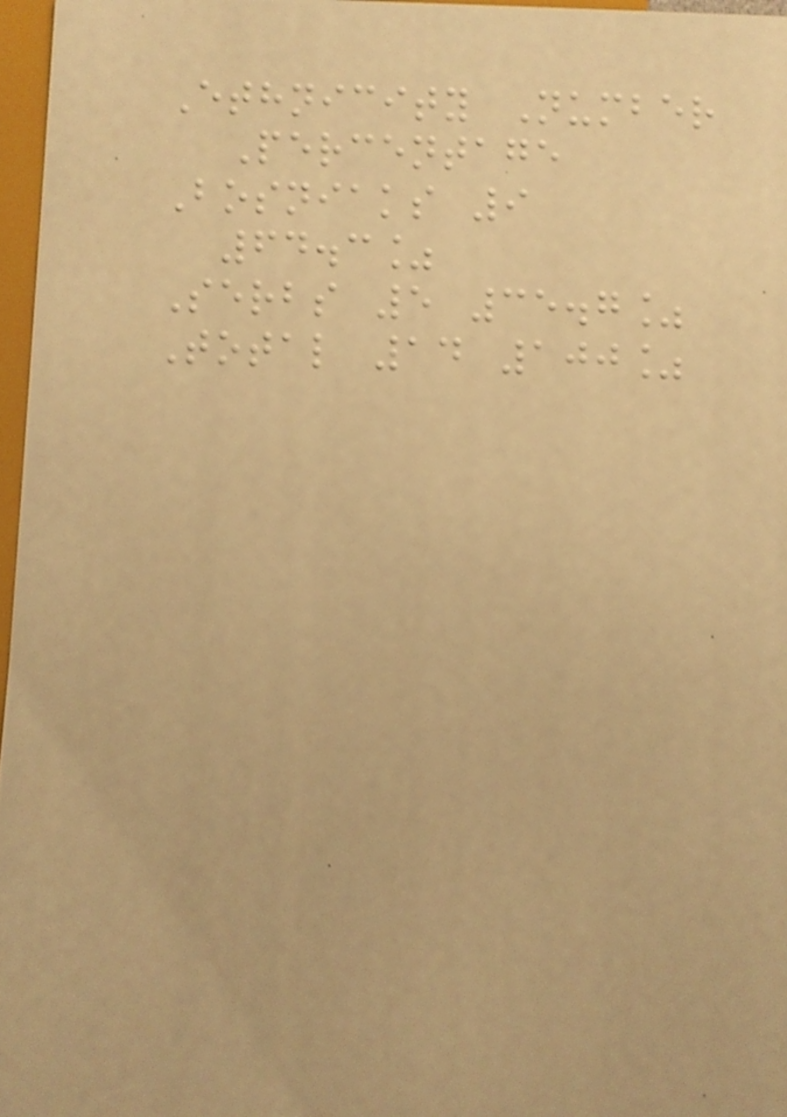Ethnicity Number
Percentage
Bosniaks 9
64.3%
Serbs 5 35.7%
Total 14 100%
